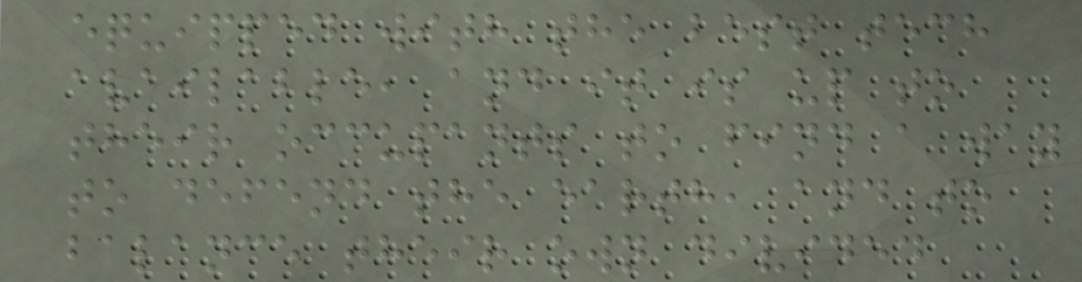equipped with the best tech
available, and it is up to
their occupants to find a way
to defend the earth, and to
balance their own divided
